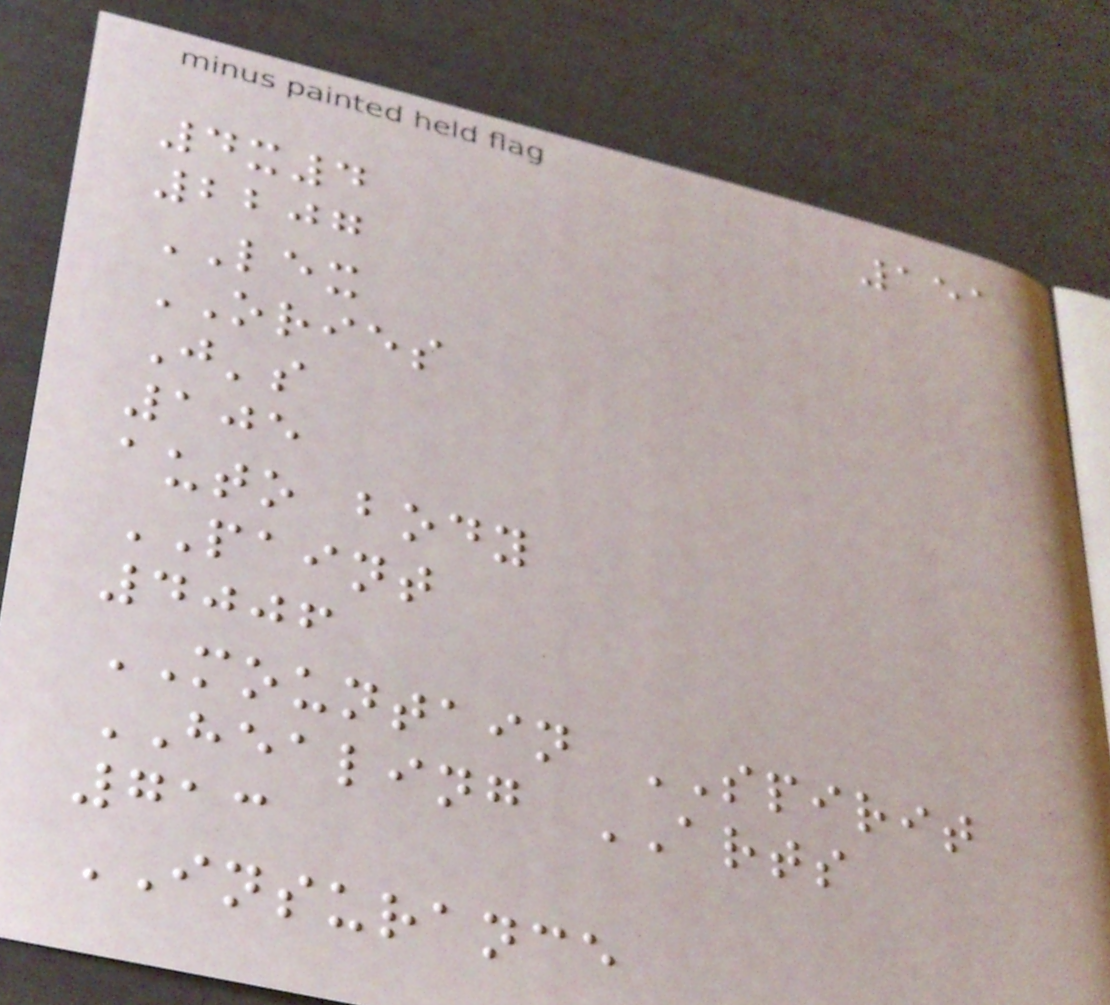151
4x4
2207
LEX
ORIES
J's
105
auto body
PAINT
4006
MOUNTAIN SPIRIT
HEALING ARTS
713
INSURANCE
